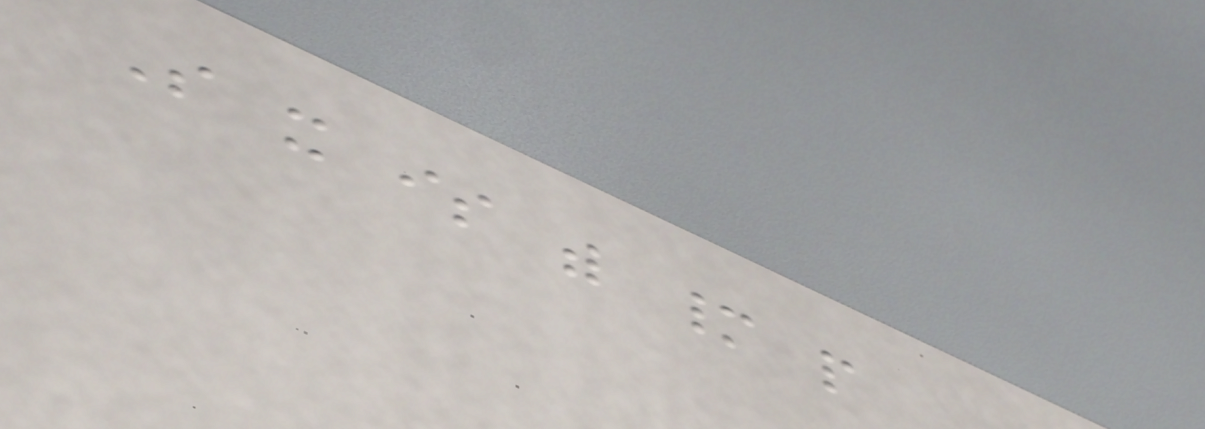So it is with many people
